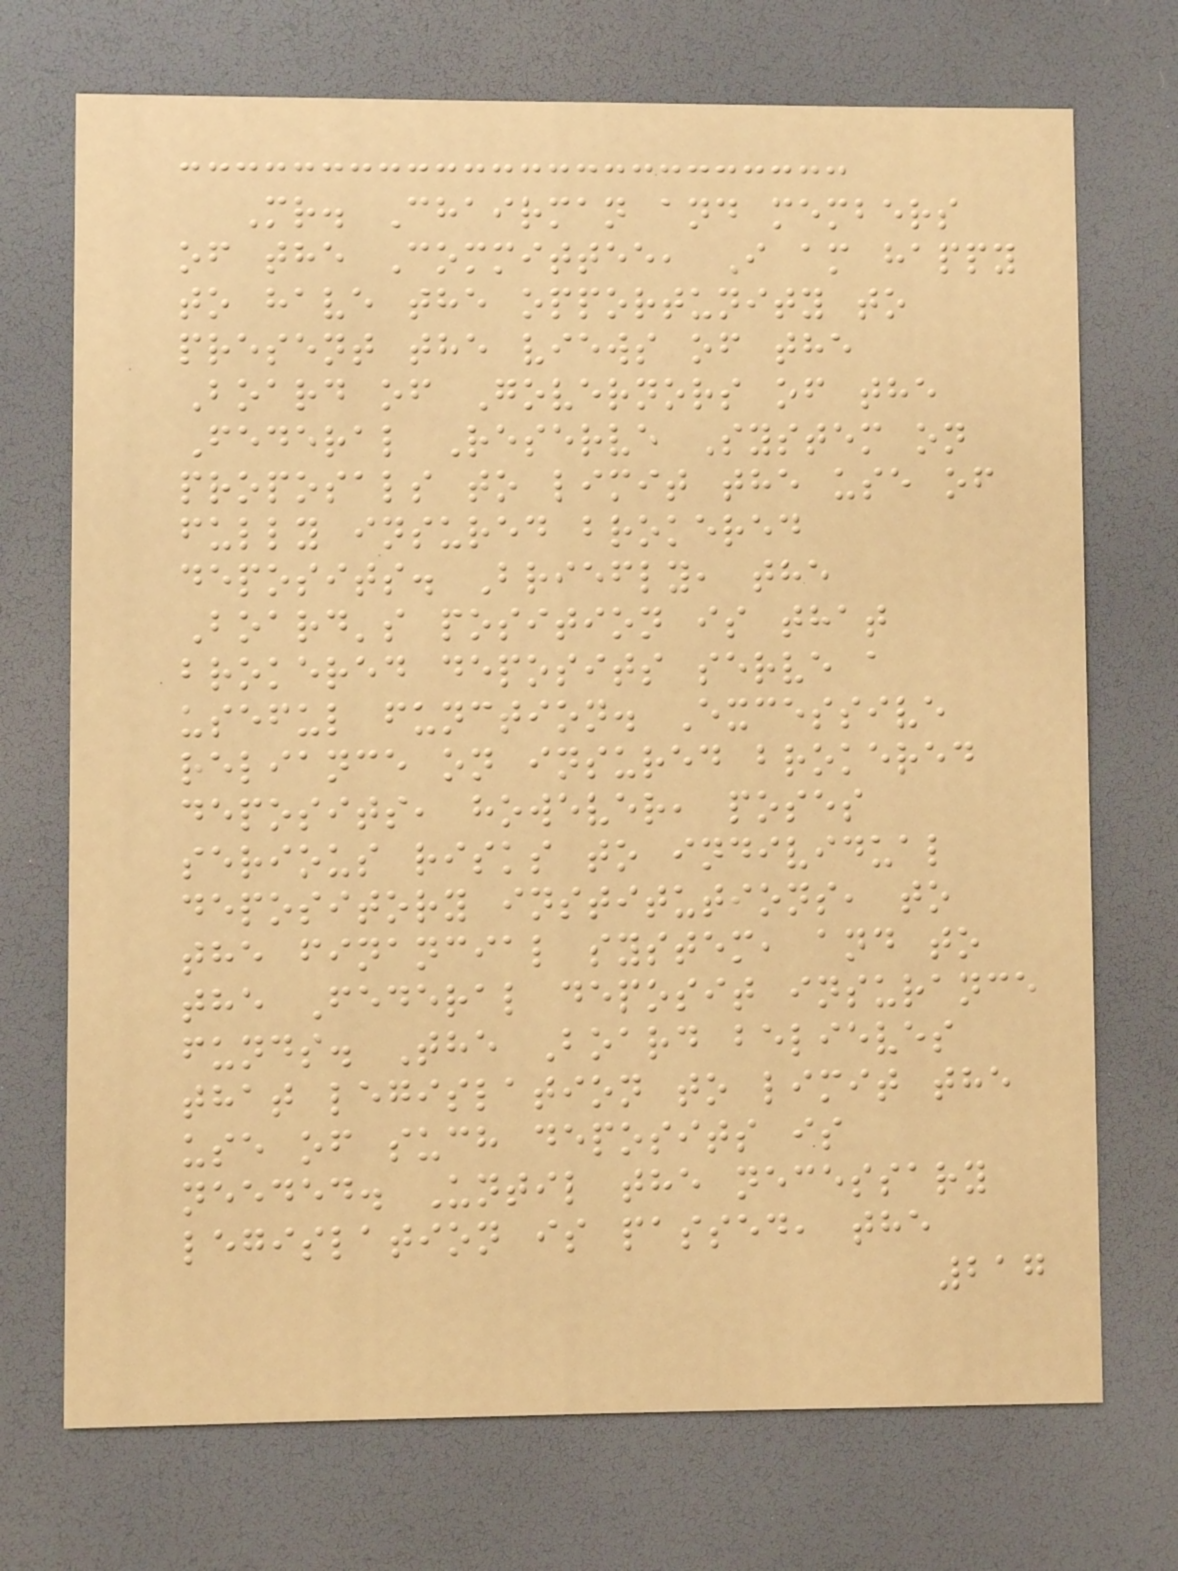Mr. Chairman and members
of the Committee, I am happy
to have the opportunity to
present the views of the
Board of Governors of the
Federal Reserve System on
proposals to limit the use of
fully insured brokered
deposits. Briefly, the
Board's position is that
brokered deposits serve a
useful function. Excessive
reliance on insured brokered
deposits, however, poses
serious risks to individual
depository institutions, to
the financial system, and to
the Federal deposit insurance
funds. The Board believes
that legislation to limit the
use of such deposits is
needed. Until the necessary
legislation is passed, the
217
